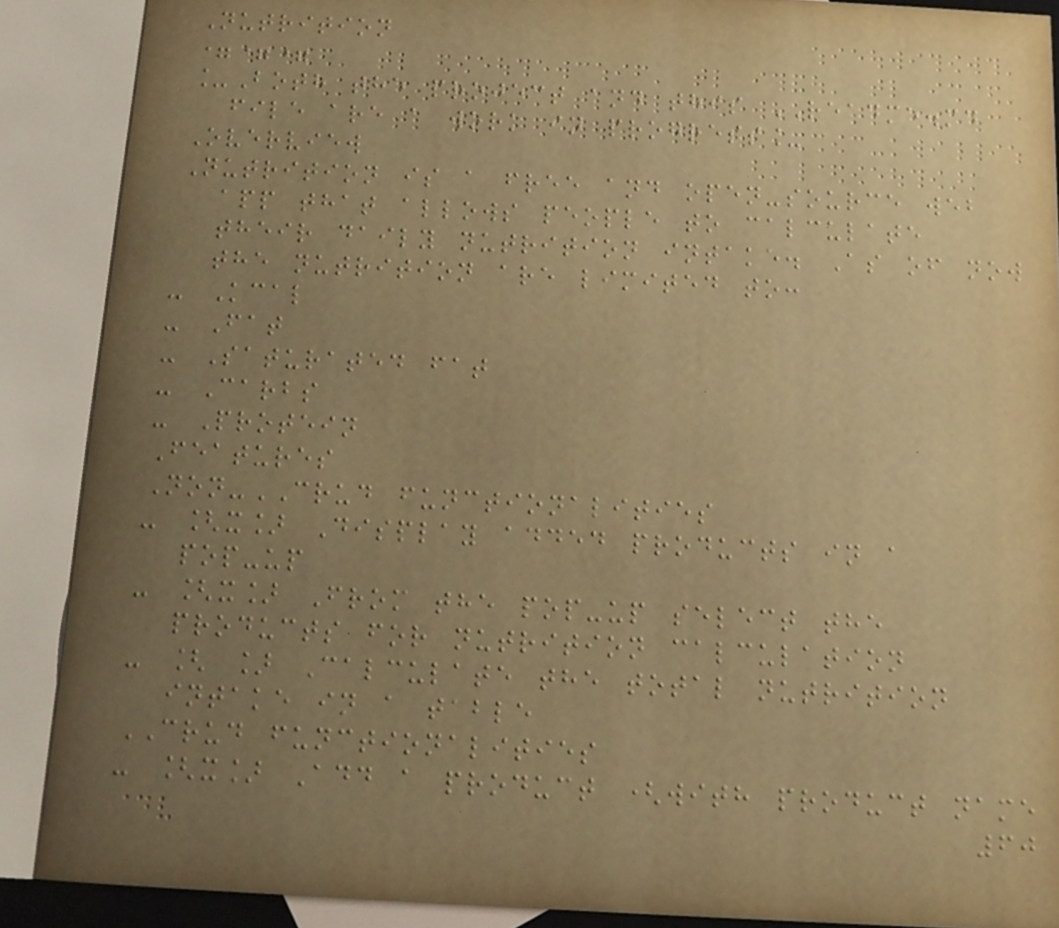Nutrition
===
_Both the project and this README.md
file are a work in progress_
Overview
Nutrition is a free and open-source web
app that allows people to calculate
their daily nutrition intake. As of now
the nutrition are limited to:
- Kcal
- Fat
- Saturated fat
- Carbs
- Protein
Features
Non-CRUD functionalities
- [x] Display added products in a
pop-up
- [x] From the pop-up select the
products for nutrition calculation
- [ ] Calculate the total nutrition
intake in a table
CRUD functionalities
- [x] Add a product (with product name
60
